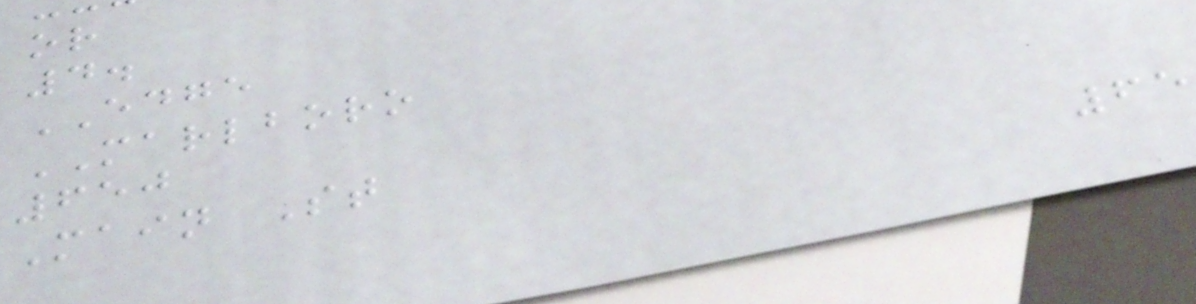or
4.
EDGE
MARLBORO
650
Main St
65
